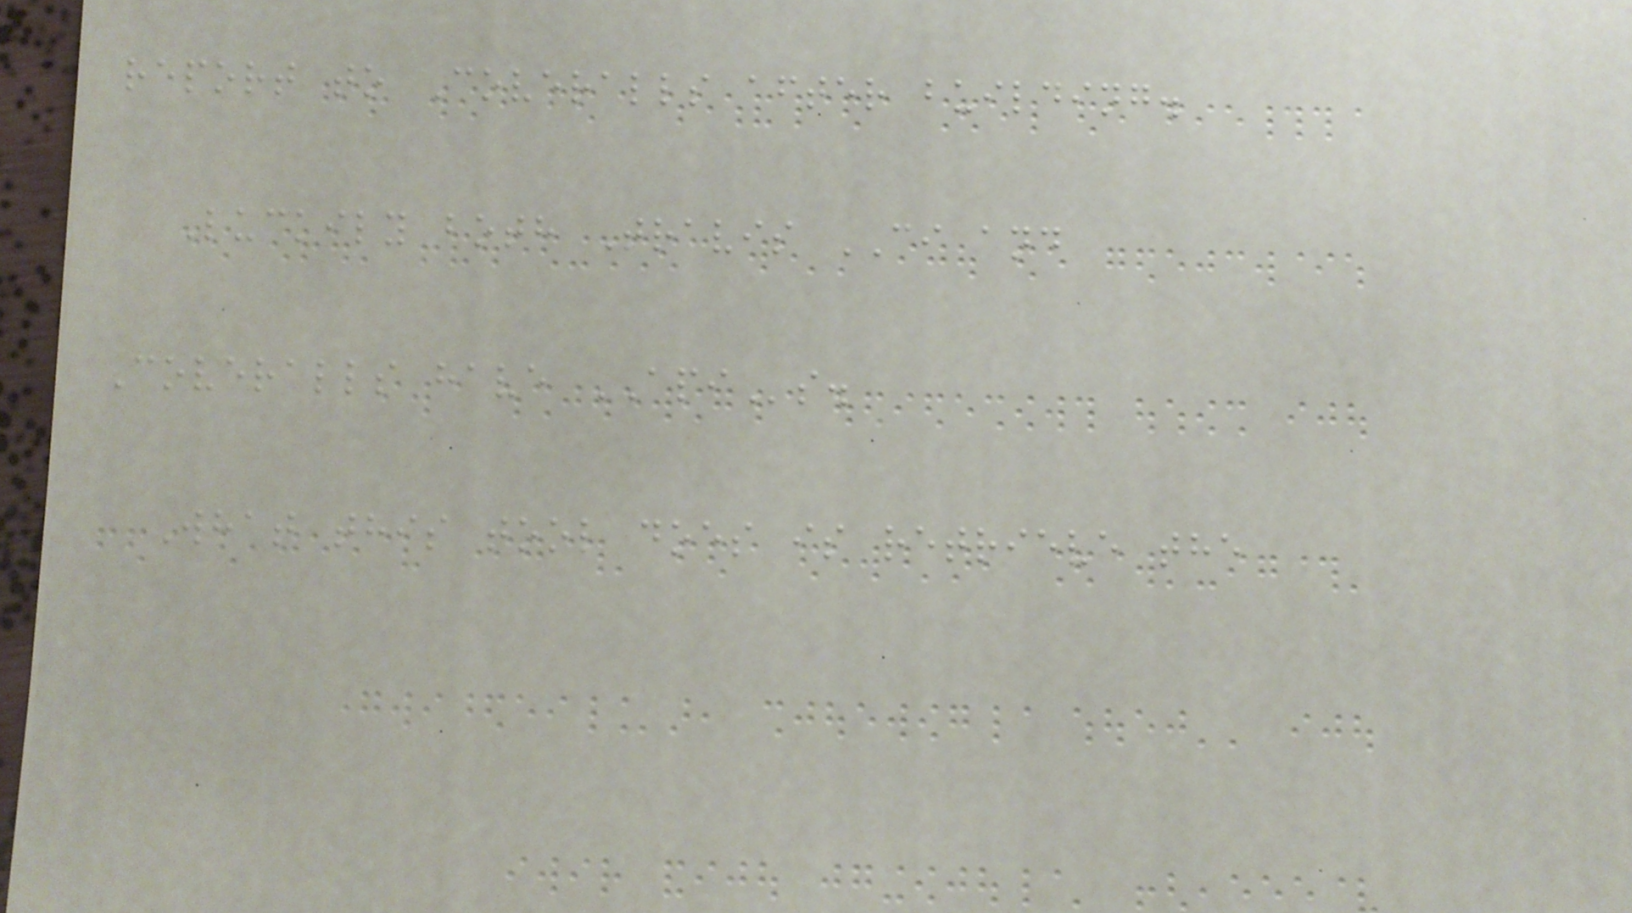report to Coveralls after building.
Luckily both Travis CI and
Coveralls have APIs.
What this tool does is retrieve the
